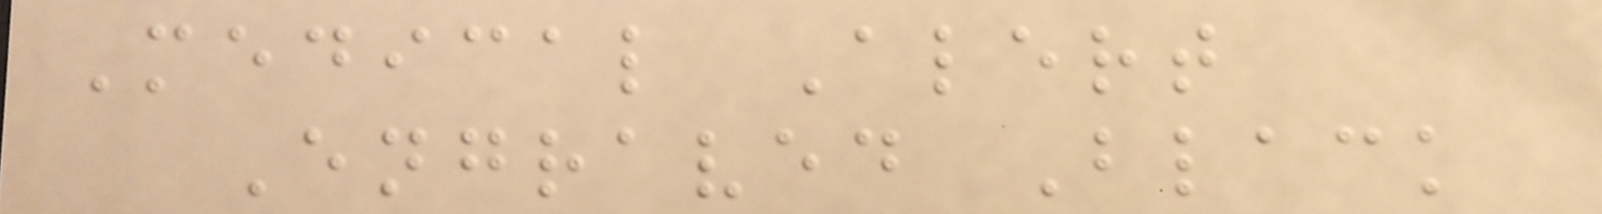Medical Alert
Engraved Black
